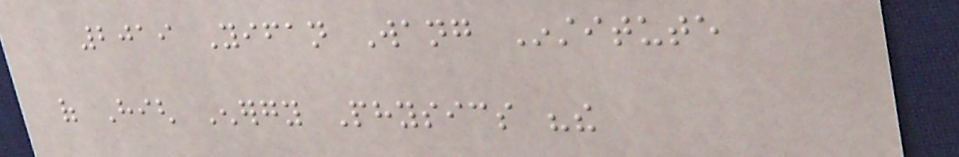2019 Yifan Wang Institute
of High Energy Physics "the
